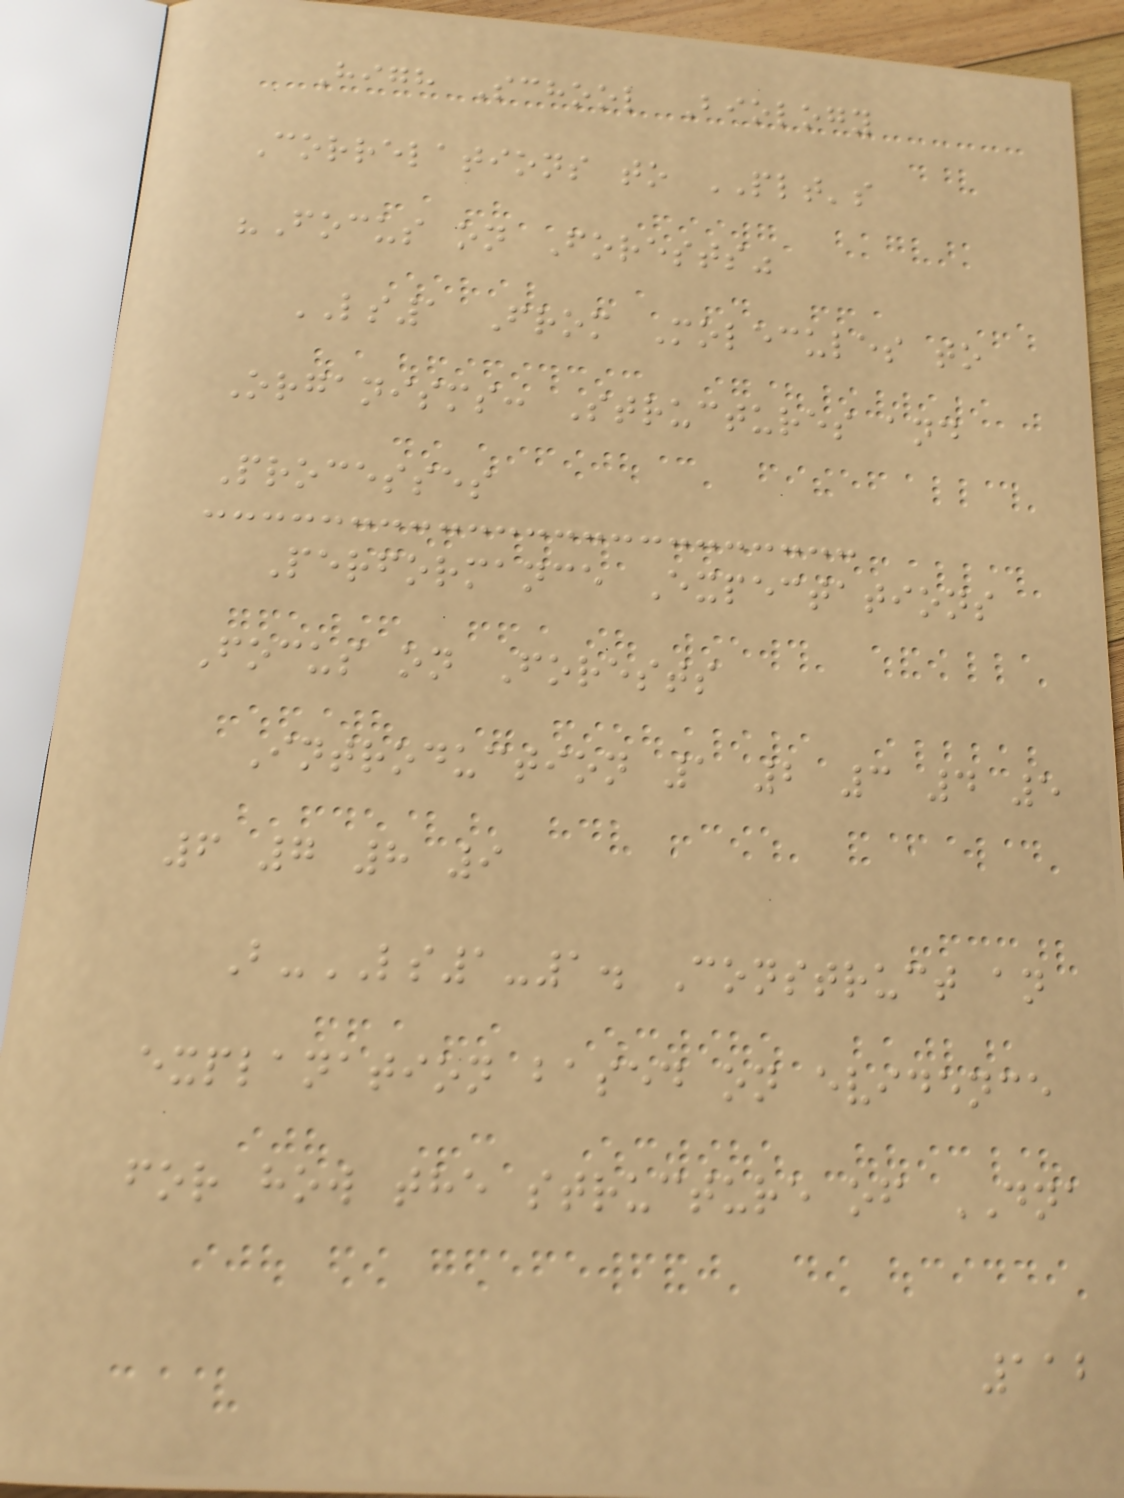High School Biology
Correlations to PLT's
"Focus on Forests"
LS1 From Molecules to
Organisms: Structures and
Processes
Performance Expectations
Focus on Forests
Introduction 1 2 3 4 5
6 7 8 9
B-LS1-1. Construct an
explanation based on evidence
for how the structure of DNA
112
